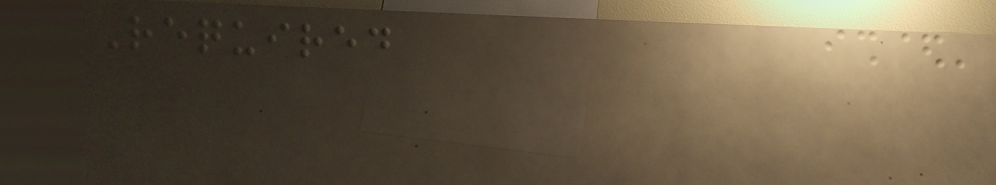Required
